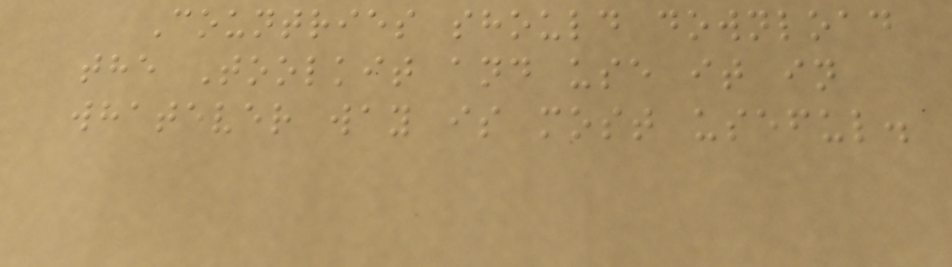Countries should download
the Toolkit and use it in
whatever way is most useful.
